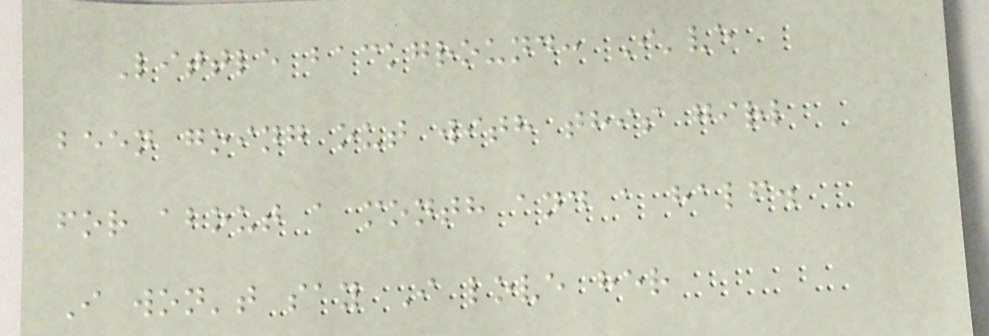Little background: I've
been going out with this girl
for about a month and a half.
I won't say I love her
